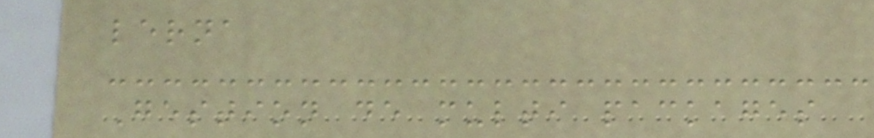lerna
Gestion de multi packages
